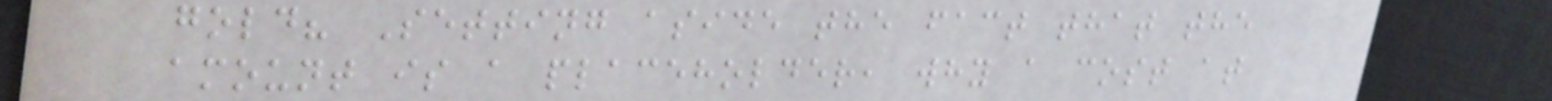gold? Setting aside the fact that the
amount is a placeholder, why a cost at
